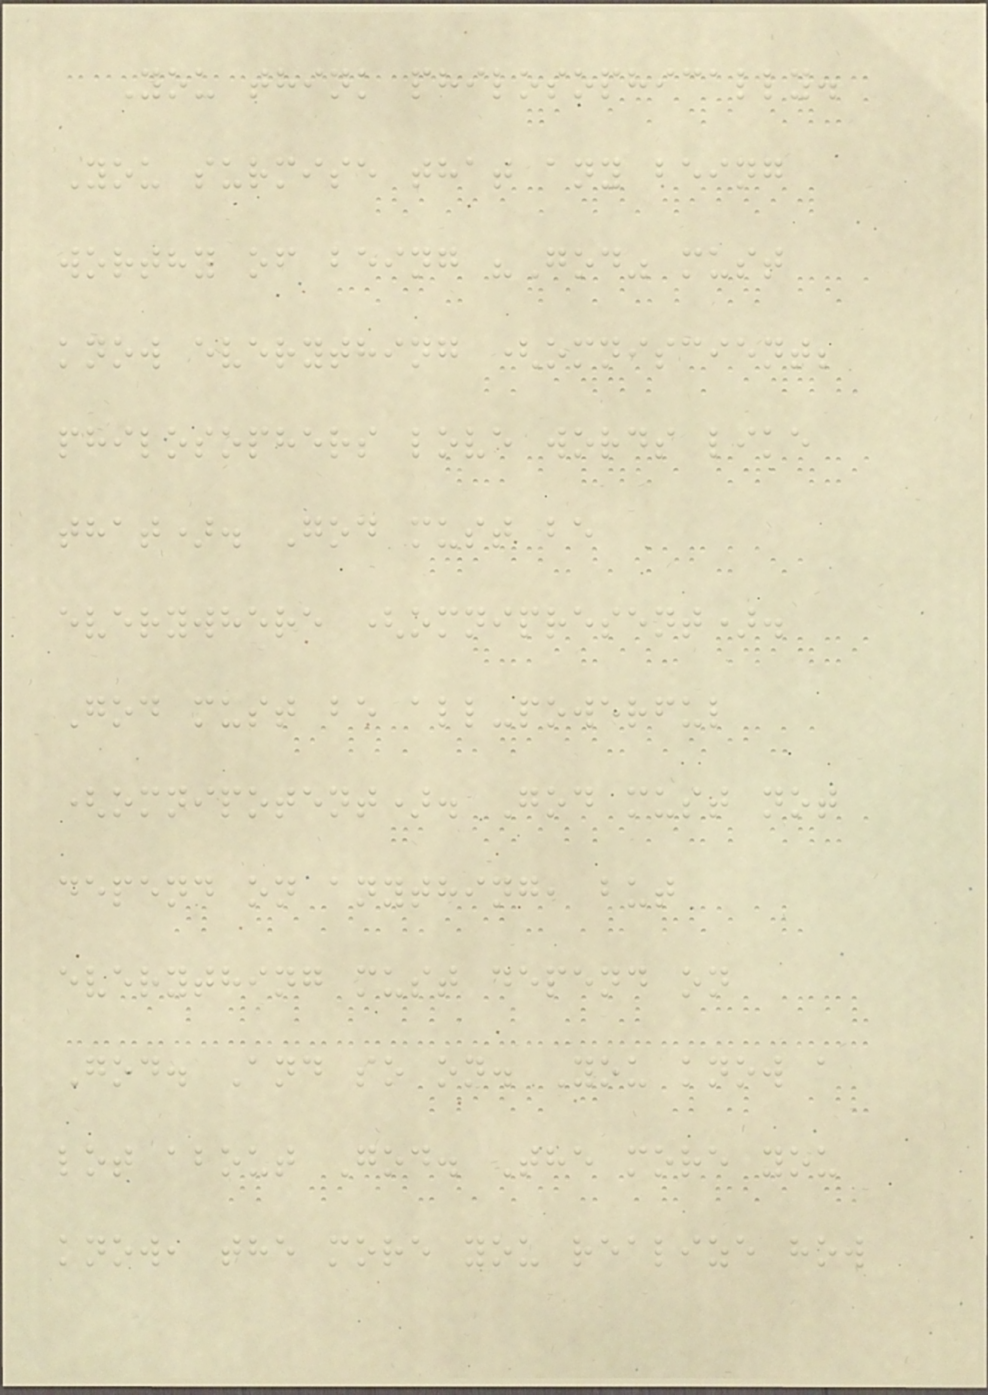You think philosophically.
You surmise that any being
worthy of being "God" must
know everything (omniscient;
philosophers love words like
that). God must be
everywhere (omnipresent).
God must be all-powerful
(omnipotent). God must not
depend on anything, but
everything must depend on
God. And so on. You know a
lot about God. The more you
know, the more you realize how
